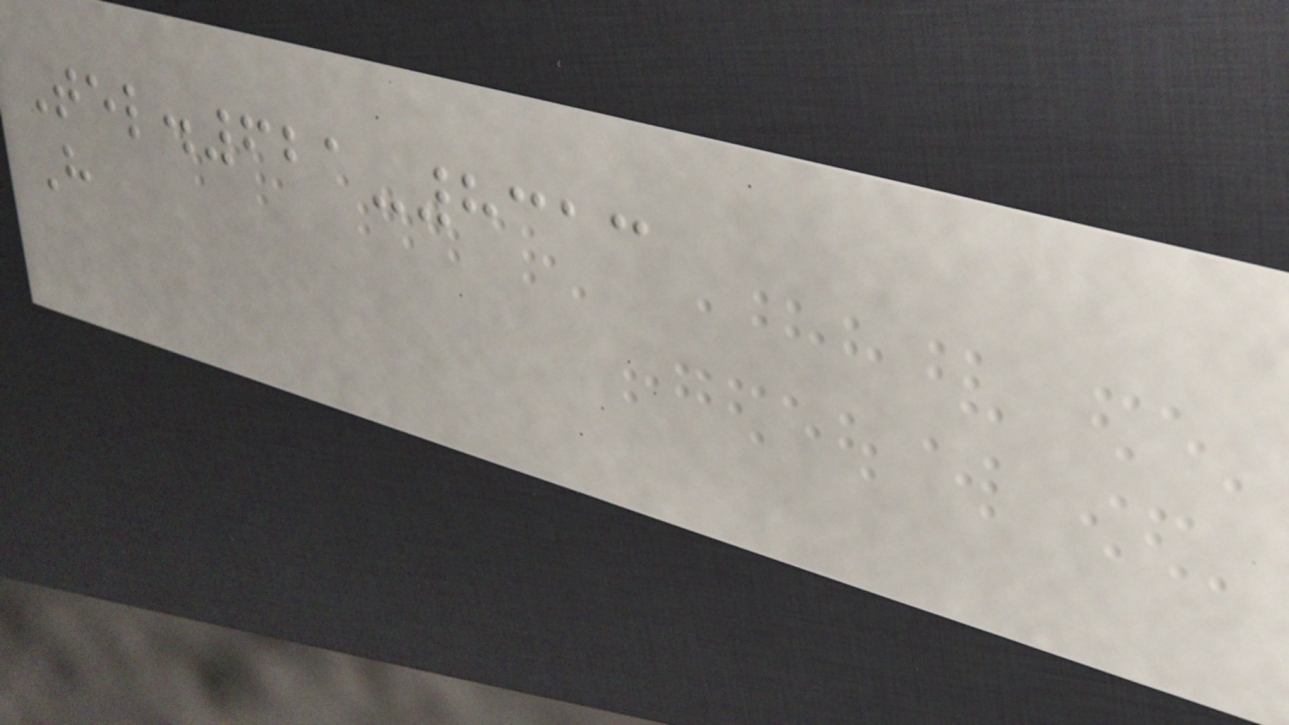Tel.621-8313
H
